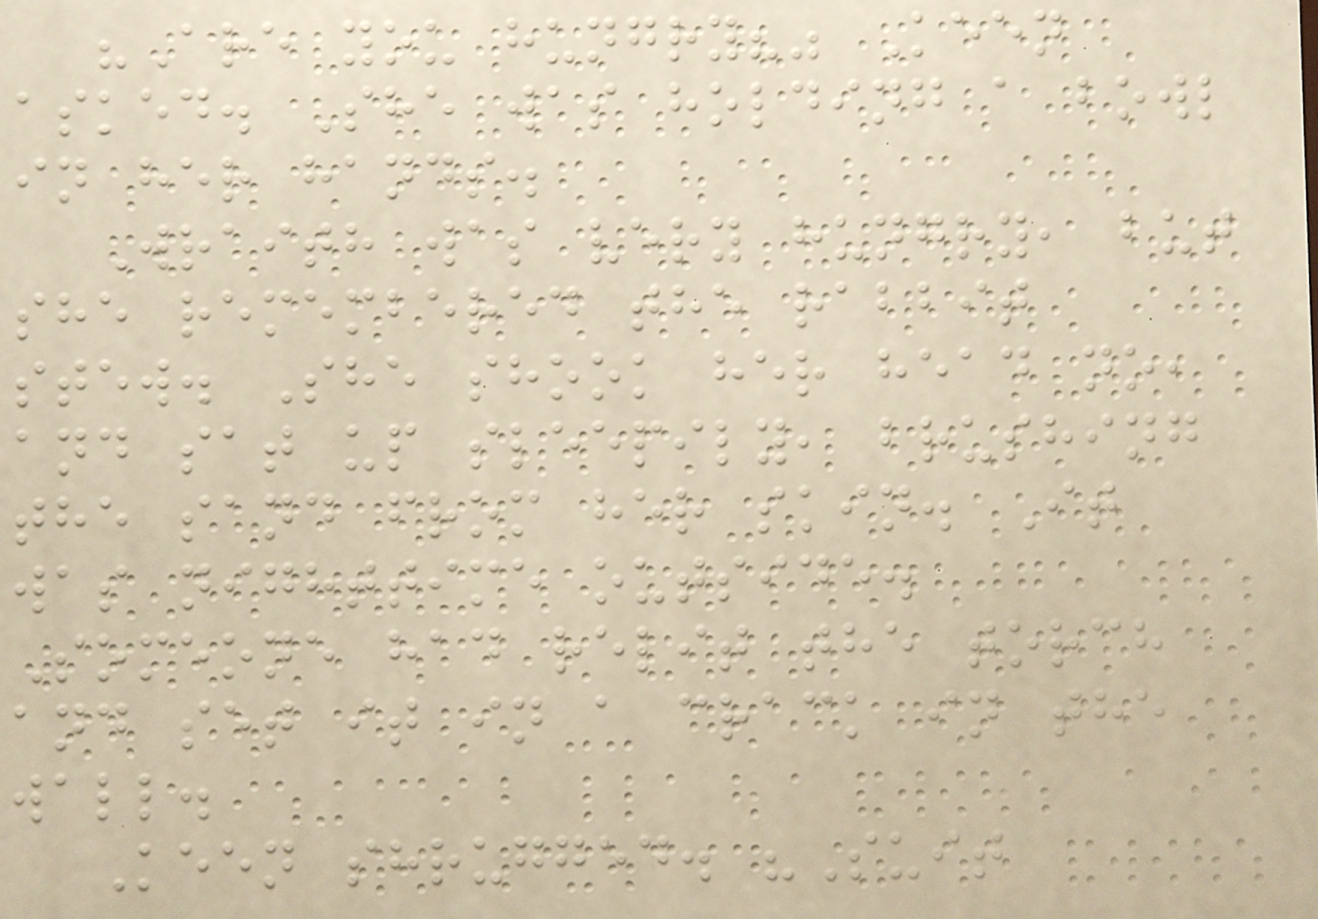"Are you hungry?" Keen
asked. She was holding a bowl
in her hands.
Wraith was very hungry, but
she remembered the rabbit
stew. She shook her head no,
and sat up sleepily, brushing
the sand from her skin. It
was nighttime outside.
Someone had relit the torch
and set it in a crack in the
wall.
Keen shrugged. "Suit
